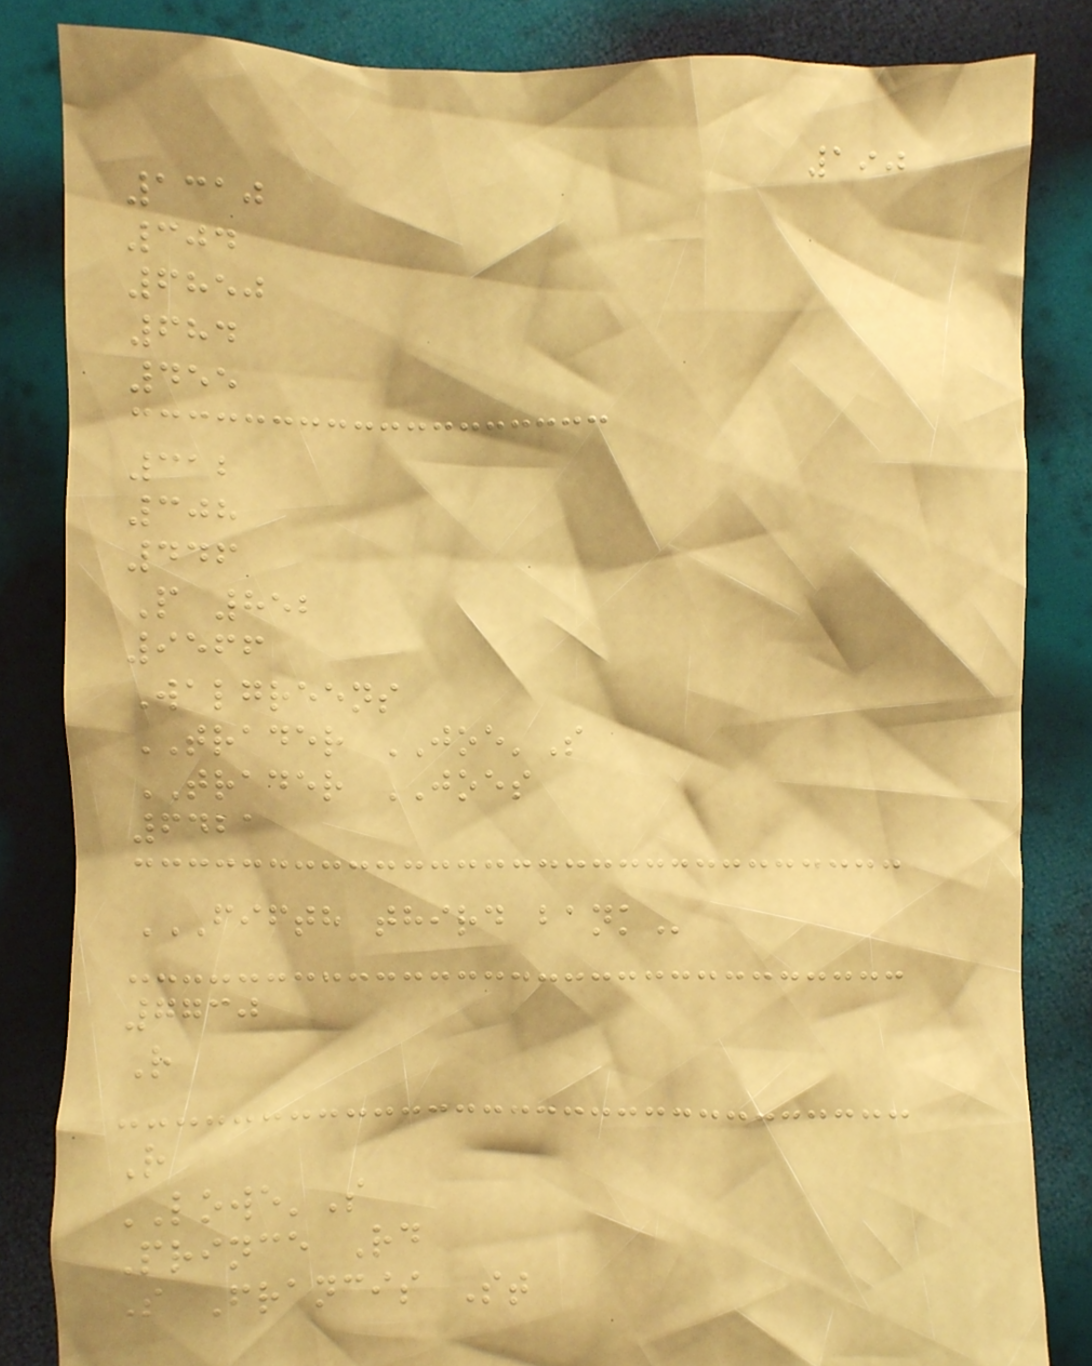190
1310
304
6850
684
455
312
308
446
P 852
9566
Walgreens
TRADER JOE'S
TRADER JOES
6421
FIFTH THIRD BANK
7730
R
R
LOWE'S
Prince Rd
S Francis St
